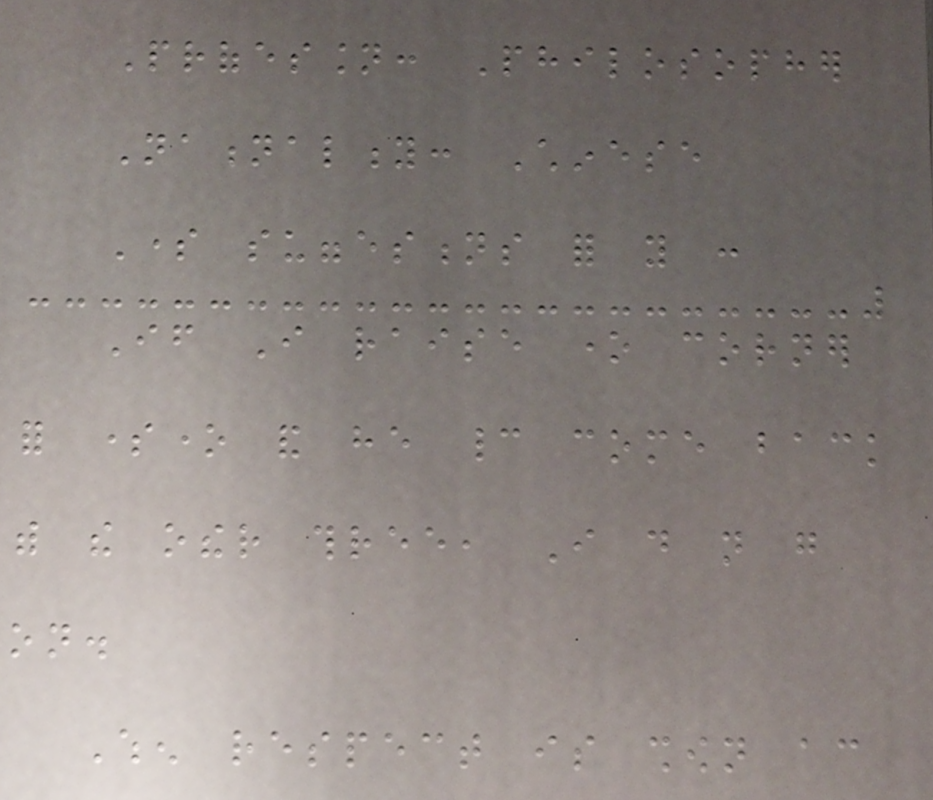Profession: Philosopher
Nationality: Chinese
Some suggestions for you :
If I raise one corner
for someone and he cannot come back
with the other three, I do not go
on.
When respect is shown according
